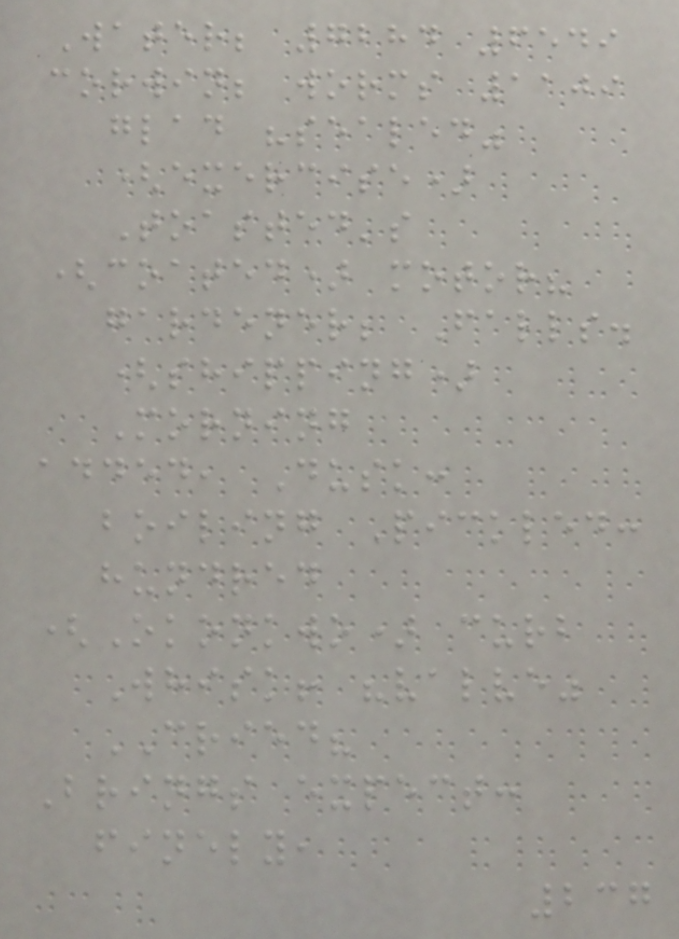Water; 7284 6549
corwin; worms 1109
glad "sealed"
(exercise)
Toasted's
(coated) motor?
gardener; Falls.
(shipping)
Morning
added, Dusk:
boiling Pickled:
hundred
(Okonkwo) curb
Whisk! "valve"
CRIED?
Brings expect:
finely,
237
